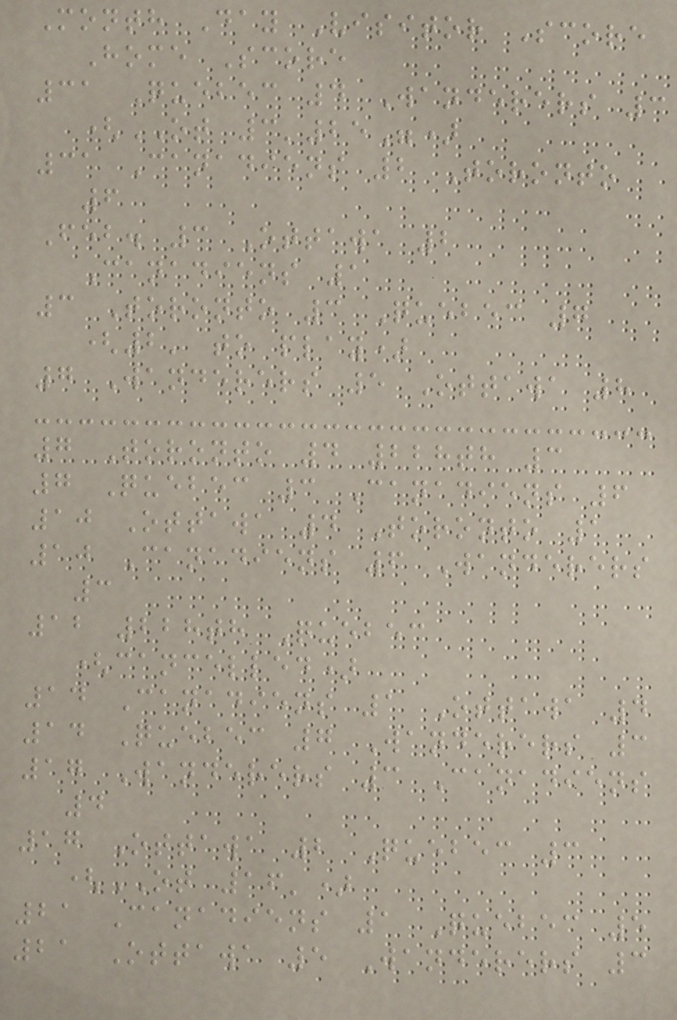Month Day Visitor Score
Home Score
31 Quebec 4 Wanderers 3
(OT 3'25")
31 Canadiens 2 Toronto
6
Feb. 3 Ottawa 2
Canadiens 1
3 Toronto 3 Quebec 7
(2' to play)
7 Wanderers 5 Ottawa 8
7 Toronto 4 228th 3
7 Quebec 3 Canadiens 6
10 Ottawa 4 Toronto 1
10 Canadiens 6 Wanderers
3
12 228th Quebec
(cancelled)
14 Canadiens 1 Ottawa 4
14 Quebec 7 Wanderers 3
17 Wanderers 3 Canadiens
4
17 Ottawa 2 Quebec 3
(OT 16')
21 Canadiens 1 Quebec 5
21 Ottawa 5 Wanderers 3
